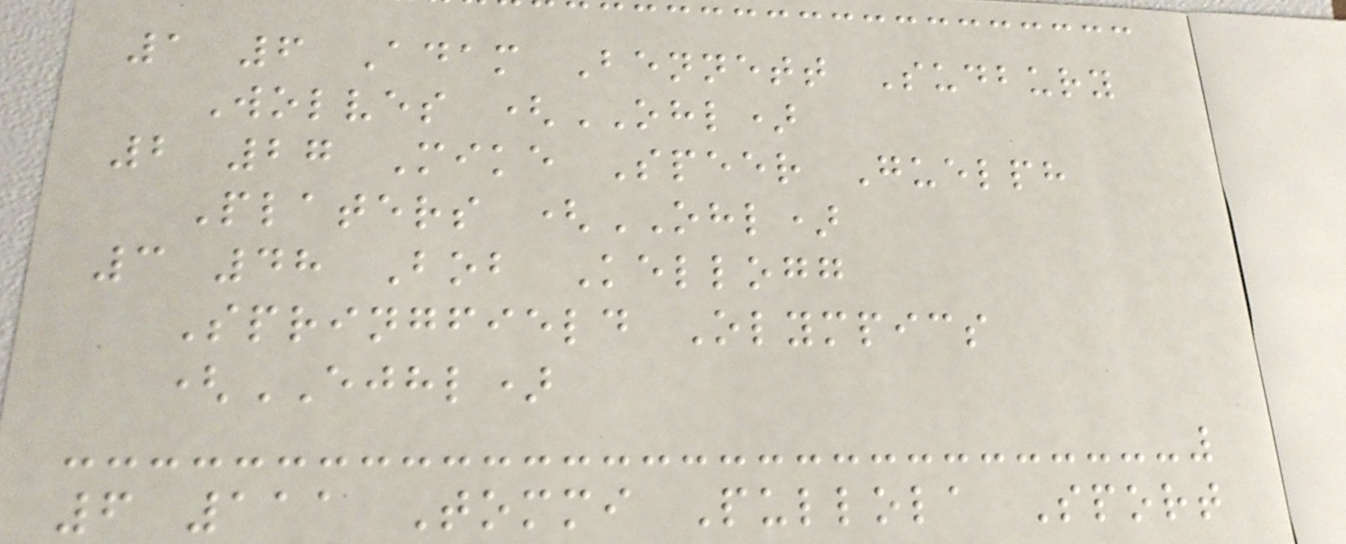1 6 Adam Bennett Sudbury
Wolves (OHL)
2 27 Mike Speer Guelph
Platers (OHL)
3 48 Bob Kellogg
Springfield Olympics
(EJHL)
6 111 Tommi Pullola Sport
